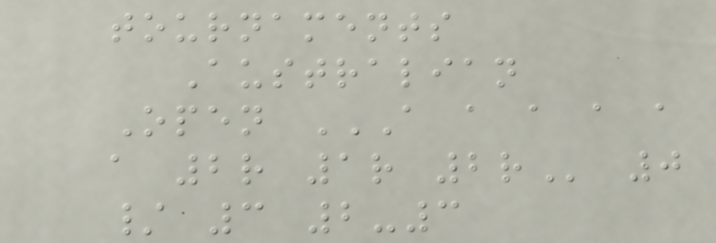tournaments
Australian
Open A A A A A
A 2R 1R 2R 0
/ 3 2-3
